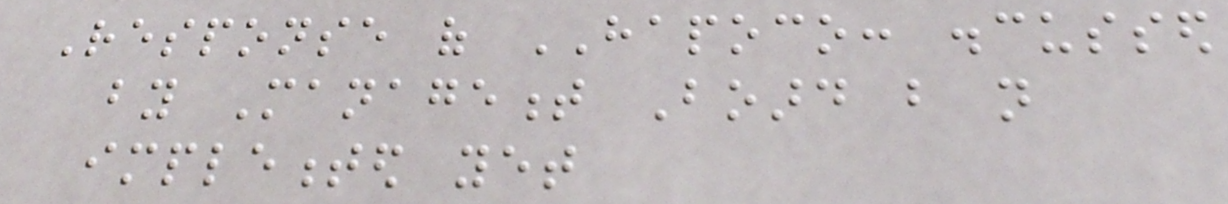Response of HAPOCO: discussed
by Management Board but not
implemented yet
